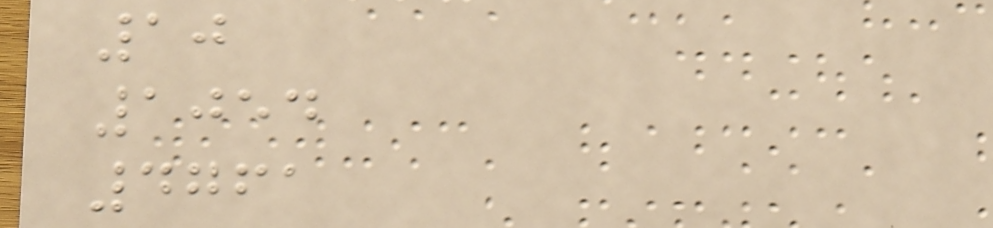10
1054
4761
